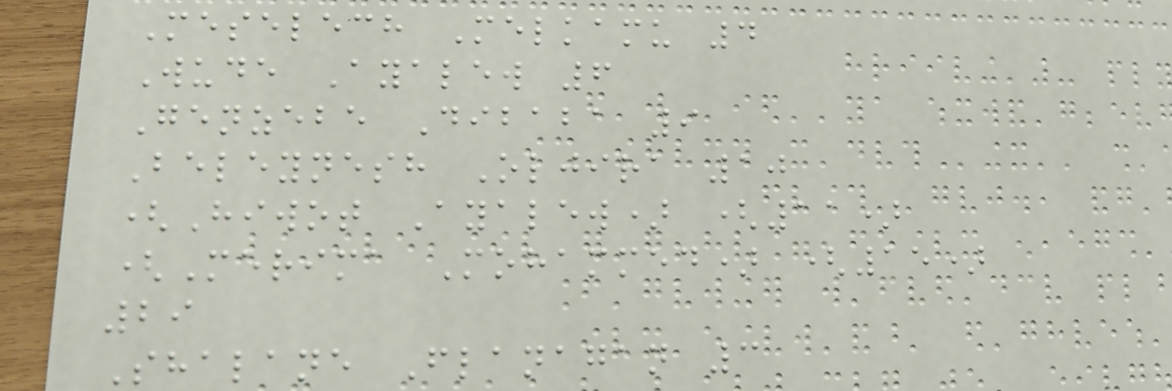Meselech Melkamu 4
Wude Ayalew 6
Genzebe Dibaba 9
Beleynesh Oljira 10
(Hiwot Ayalew) (11)
(Merima Mohammed) (15)
29
Shalane Flanagan 3
